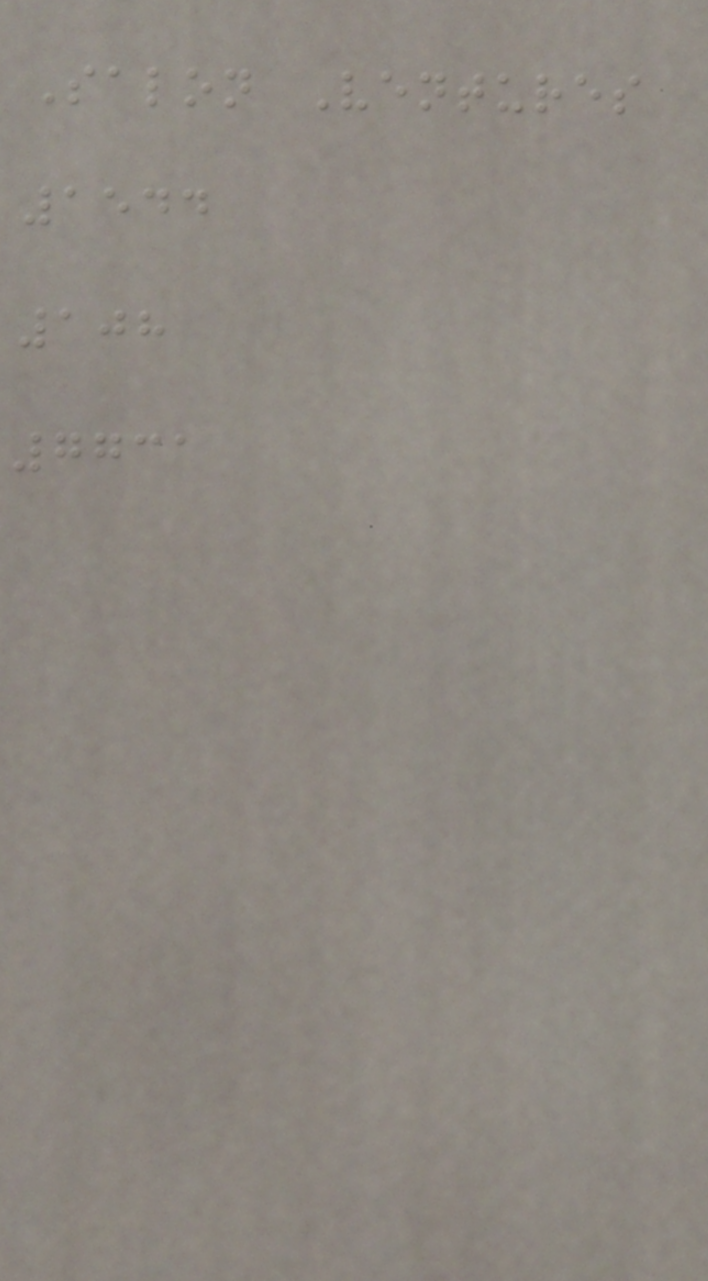Salon Ventures
1544
108
7731
